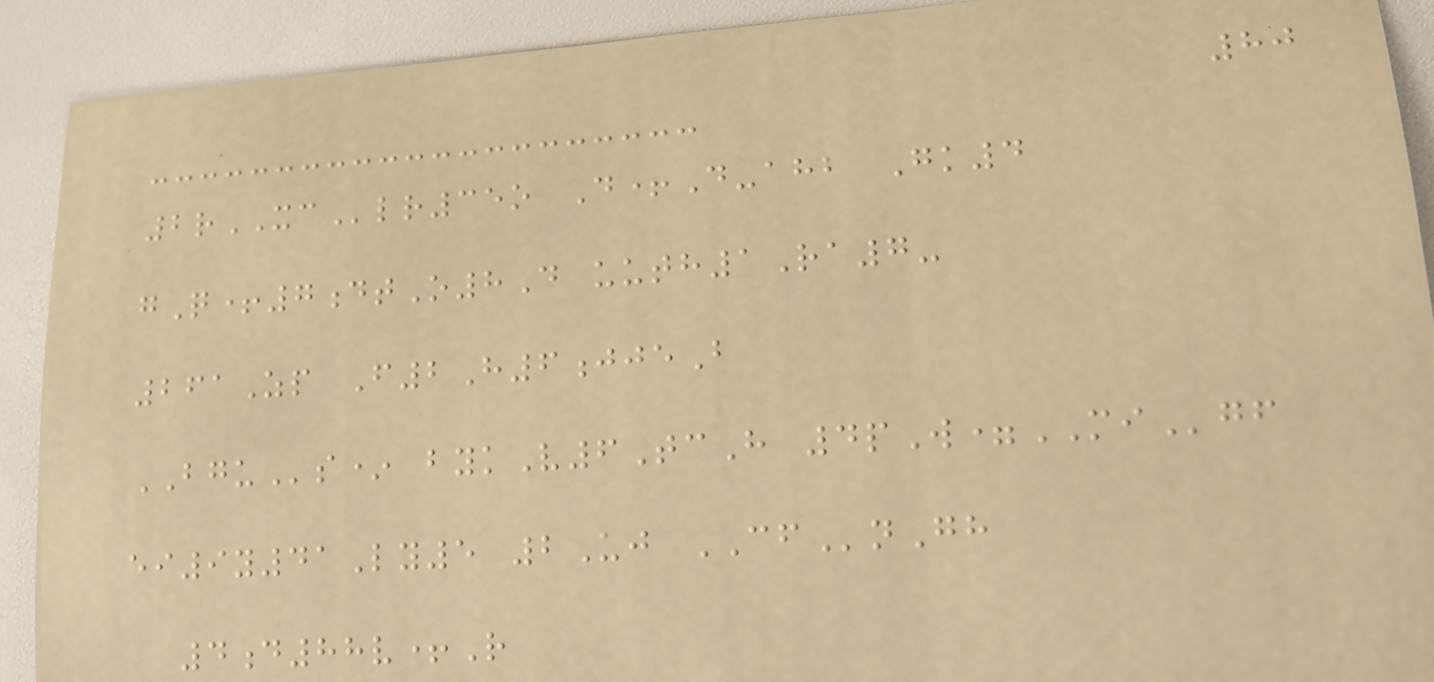80
2rXClr35o D+D-ahb Gk4
gQ+7dtO8D uuth1Ra7-
261Zp F2H6jjeB
BGUs* bykV6TcH 4pW=MIgf
ei9y41Ly5 2Uj CFnGh
4d88v+R
